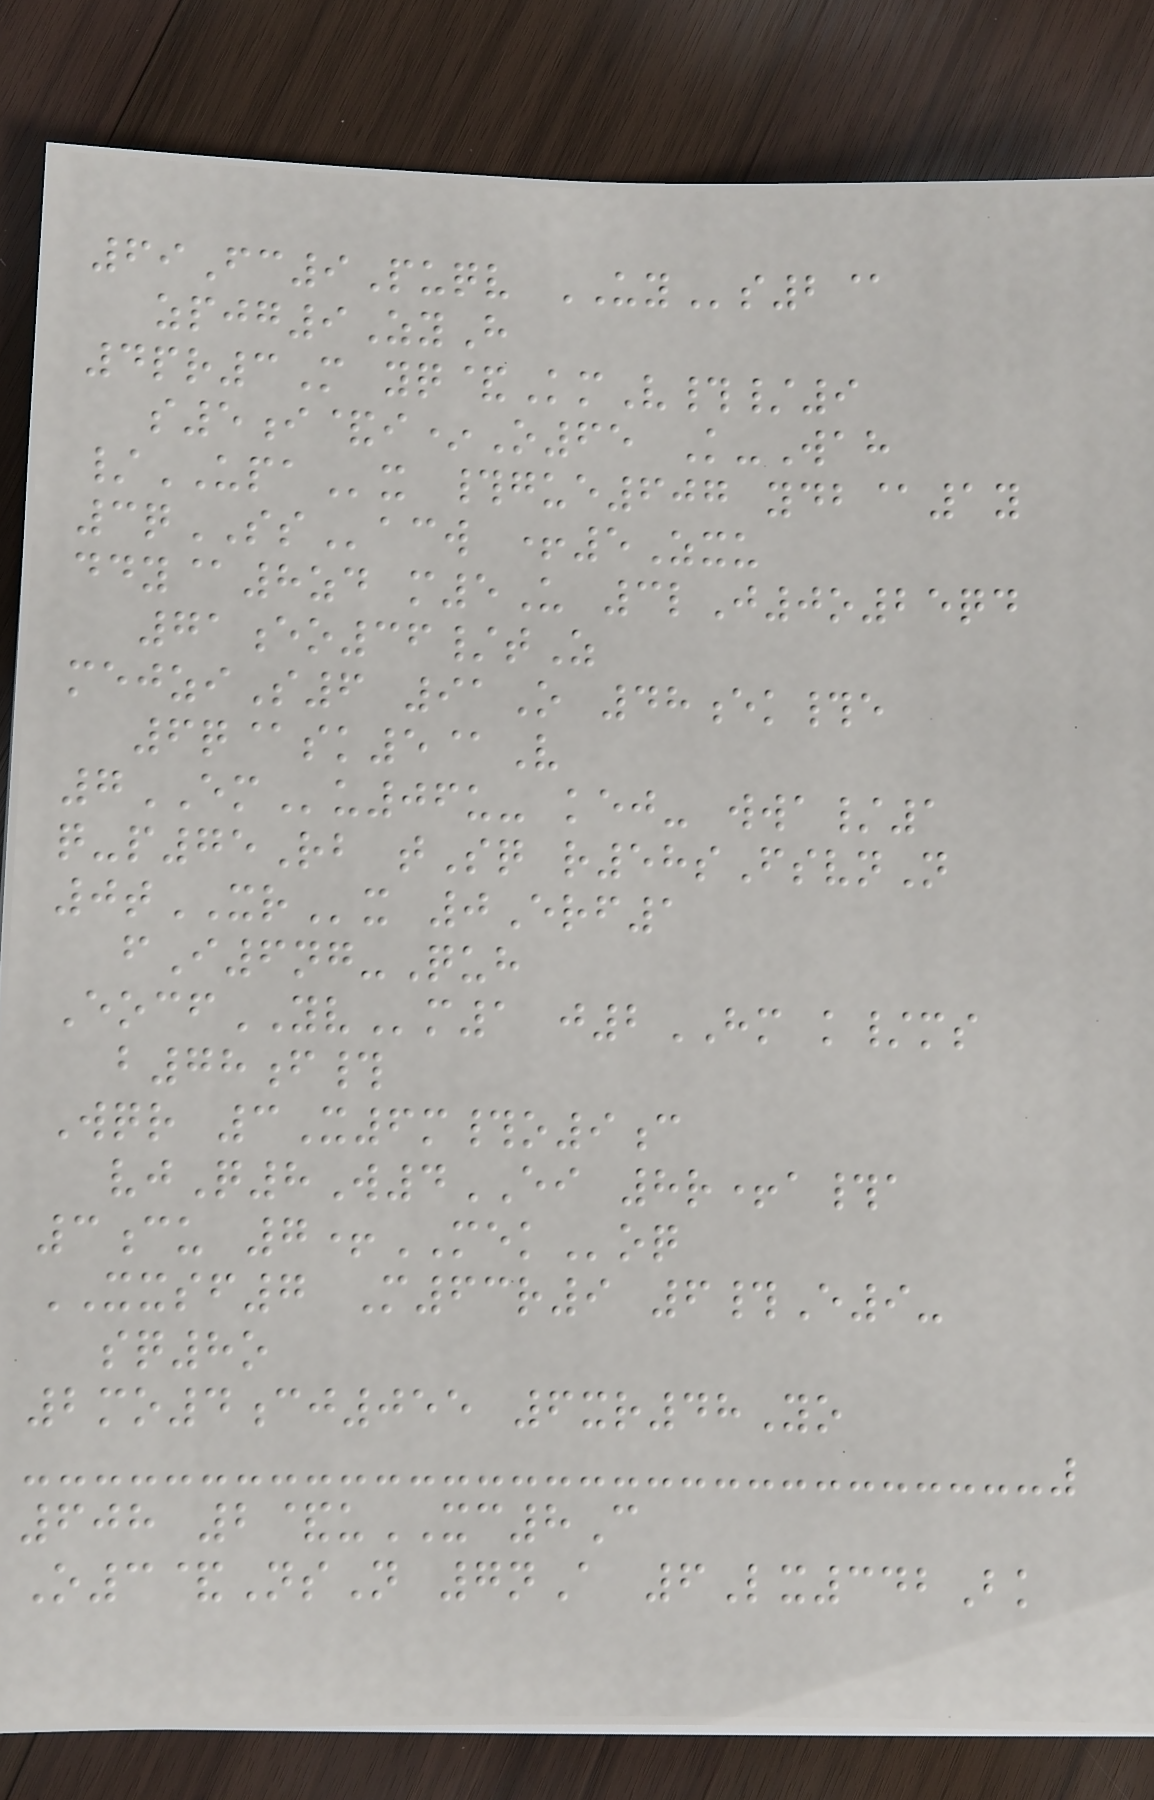69Fc9Puqv UYs2@
zpjg9ZyH
4pr3M yq&KmV#/9
s5i&i*O65 K-Wah
/UPAx #gue607 ydb@1y
3qSSacw +5Zxu
ddy@8zd m5U 3lJ0o25qd
71eo36/tZ
mejziS6 91O 48ek#e
6q@sk5@V
7EMu06u- kej- wwa/1
q-p75Rb tSq r58sFsvnN
0tXRx 0Erf1
fI6ng-Quh
EocfYVm1 j2HM k/ms
b78f#
Wqr 3X6m#o9c
vjQ8W4EI 8r+a#a
3cu 7+MEKoq
XXSF7 M63r9 6#E9-
sq8o
2mo4cj055 6xr48Yo
608 2&uXC8C
O3&NsN 7nA 6Lx342Bk
